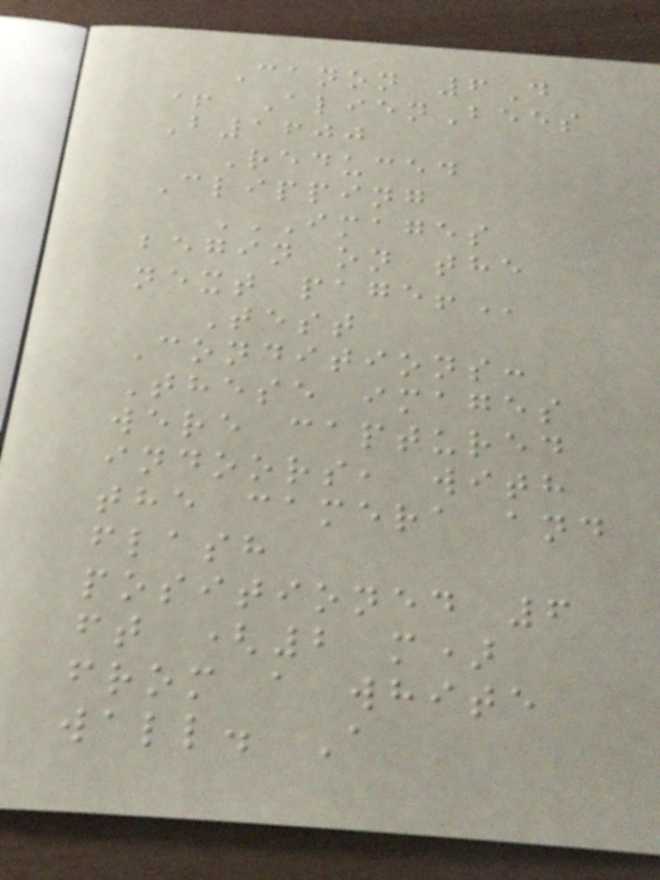Canon 6D
+ AlienBees
B1600
Reduced
Clipping
IMAGES
BEGIN ON THE
NEXT PAGE!
Test
Conditions:
These images
were captured
indoors, with
the camera and
flash
positioned 6
ft (2 m)
from a white
wall. A
